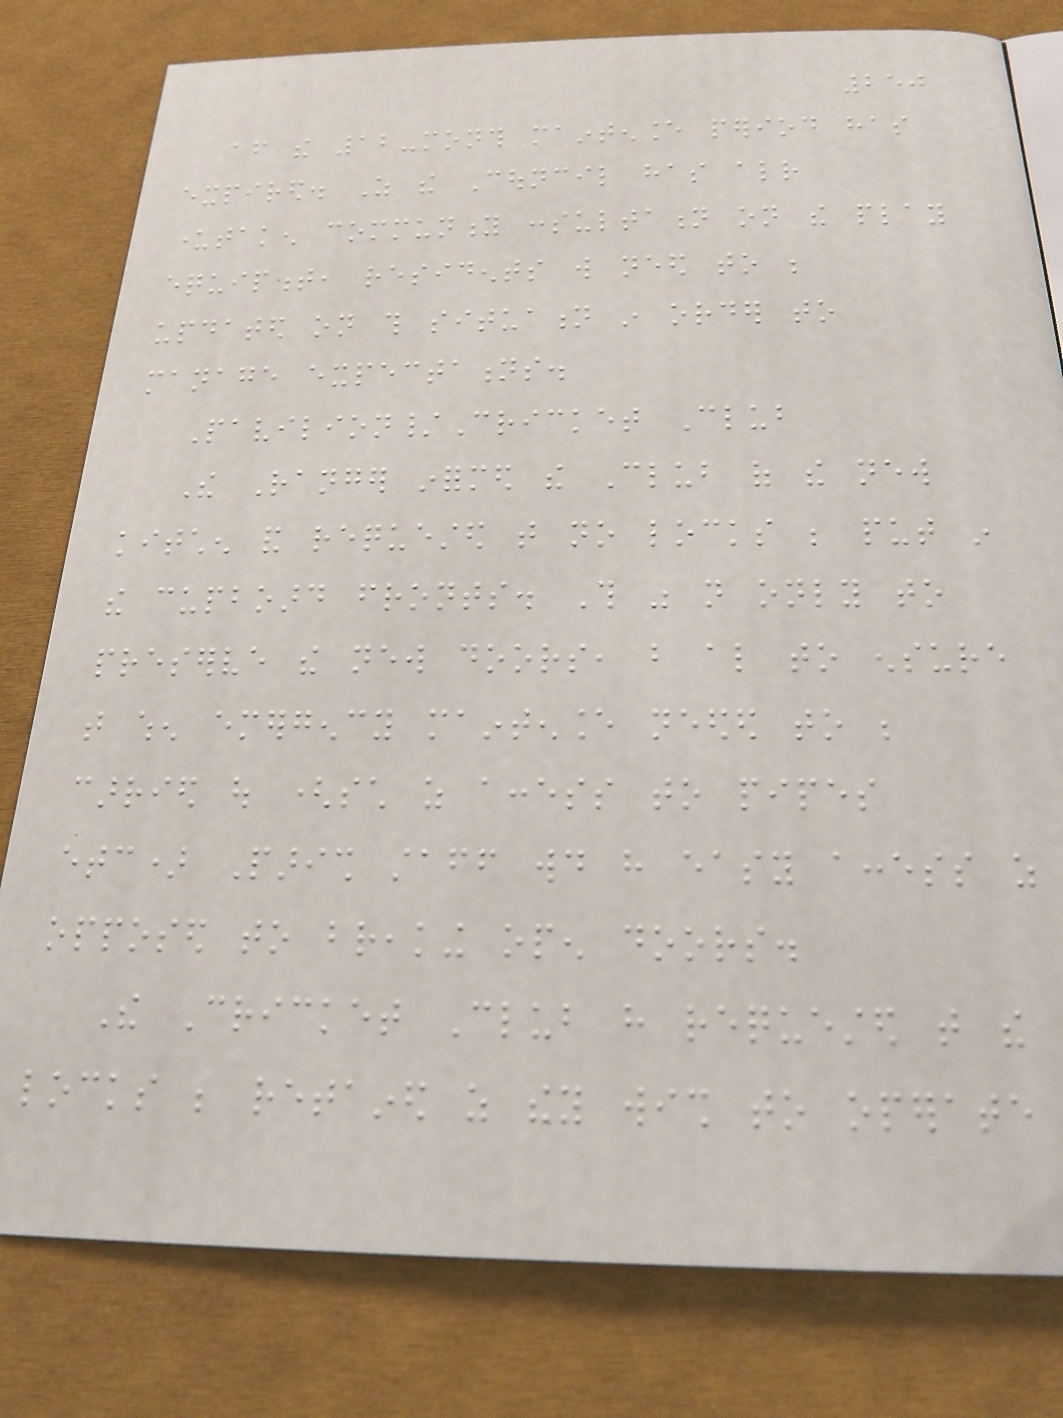250
after the 12-month maintenance period has
expired. As the Council has already
undertaken community consultation on the play
equipment, residents will need to be
updated on this situation in order to
manage expectations.
Pavilion/Cricket Club
The Ranger informed the Club of the new
kitchen and requested that no locks be put in
the cupboard fronts. This was not only to
preserve the new doors, but also to ensure
that when emergency maintenance needed to be
carried out (such as access to pipes
etc) Parish staff would have easy access as
opposed to breaking open doors.
The Cricket Club have requested that the
locks be retained as they wish to operate
